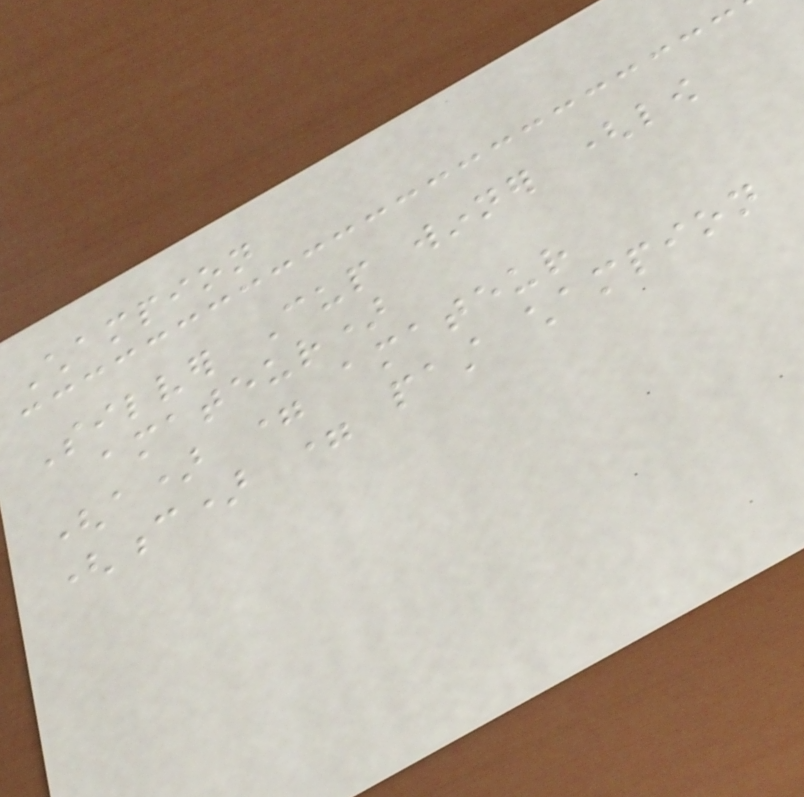Champion
Silver Cup winner (low
amateur)
(a) = amateur
(c) = past champion
